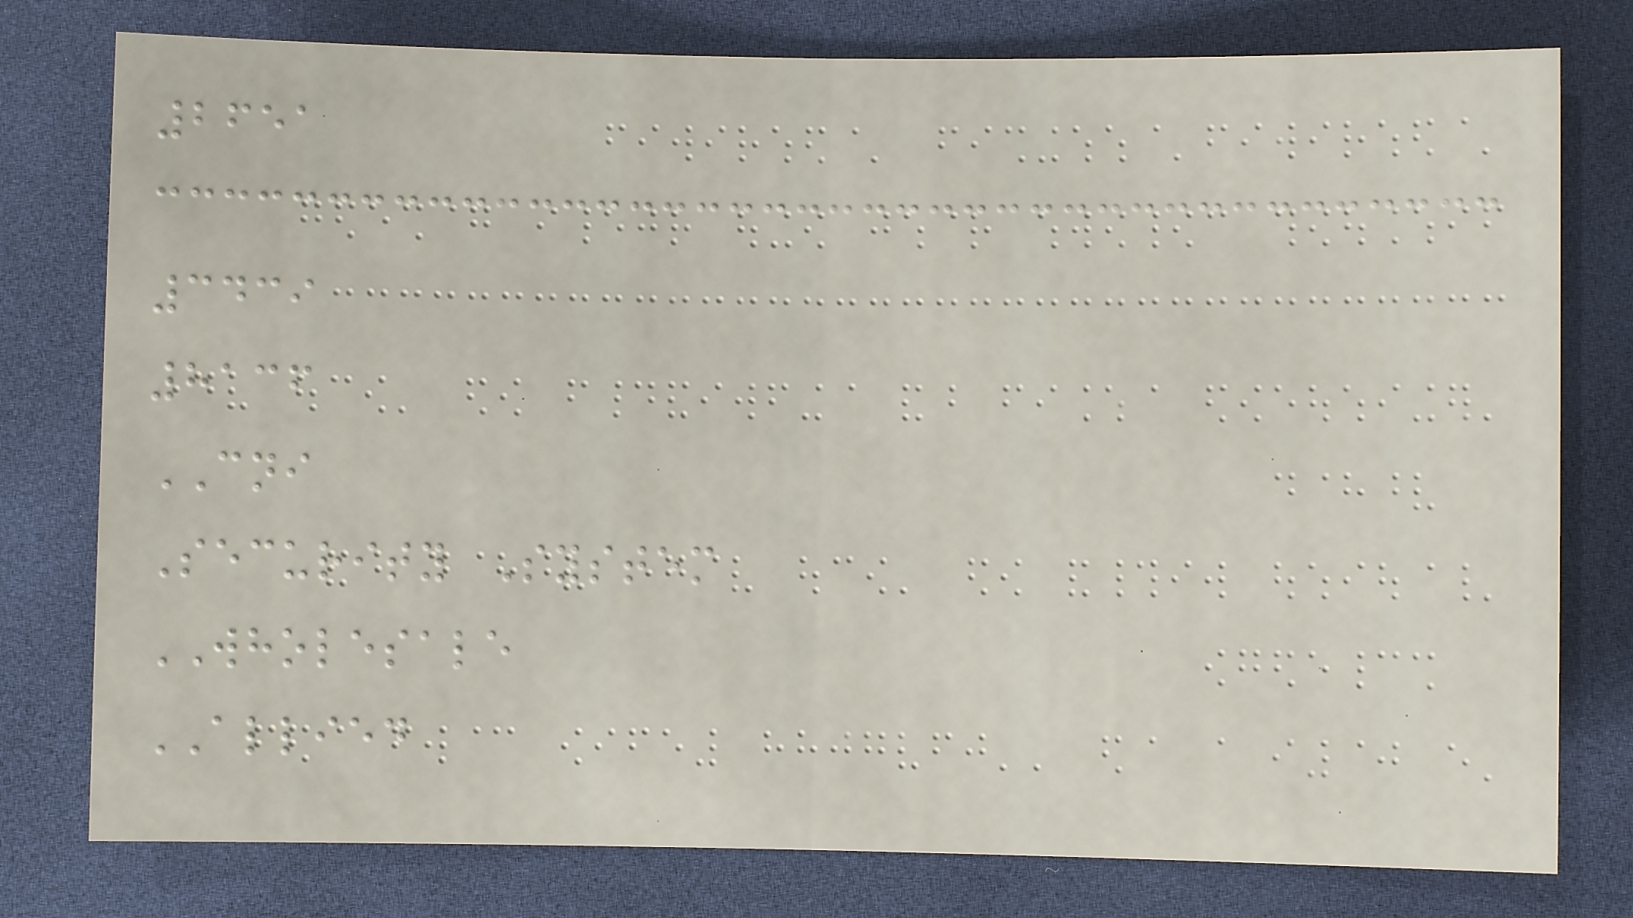2651
3439
8136
CNI
Security System
WHOLESALE
ALLIED
